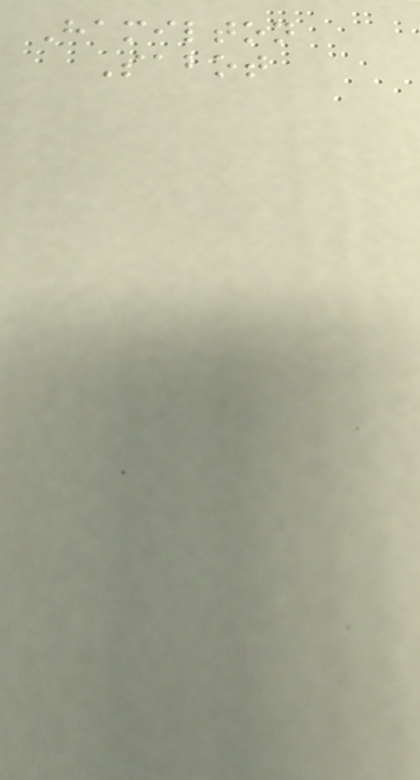Hamilton
Sabot
